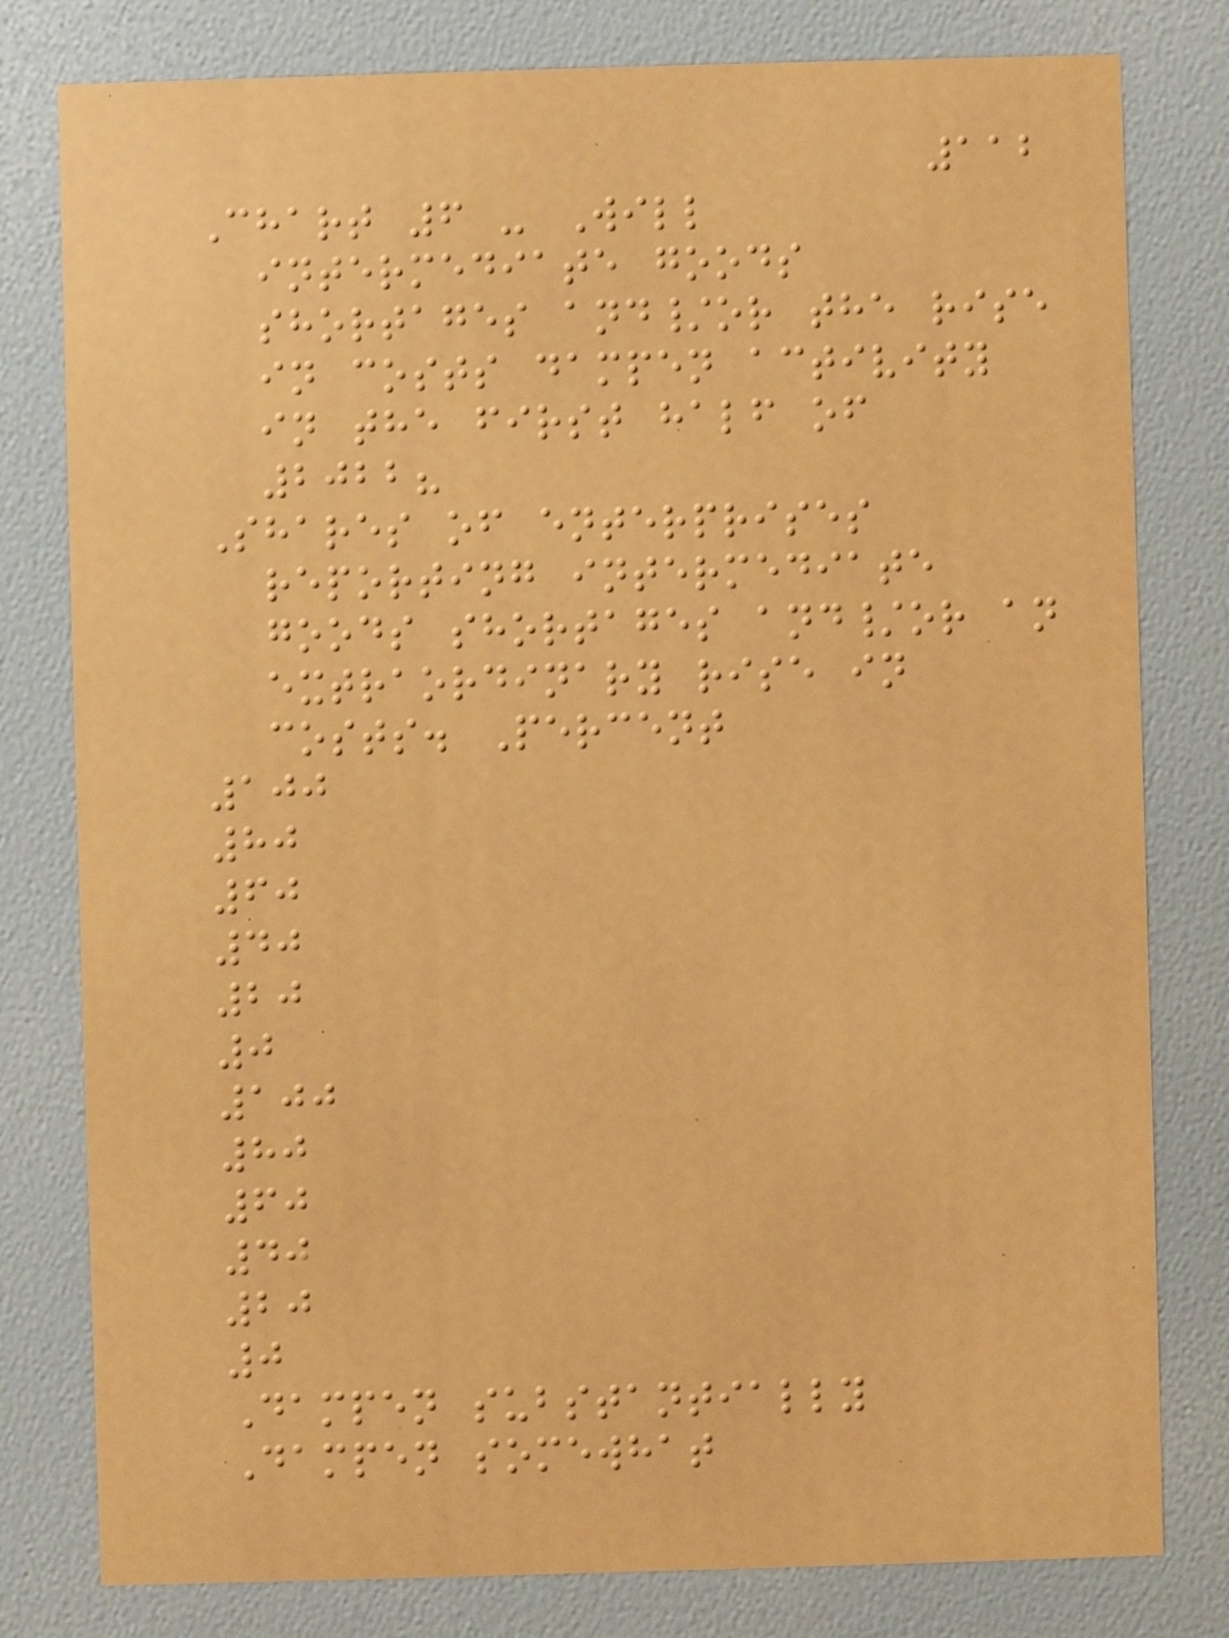112
Chart 6 - Will
intermediate goods
shortages and/or the rise
in costs dampen activity
in the first half of
2022?
Shares of enterprises
reporting intermediate
goods shortages and/or an
extraordinary rise in
costs. Percent
100
80
60
40
20
0
100
80
60
40
20
0
Dampen substantially
Dampen somewhat
